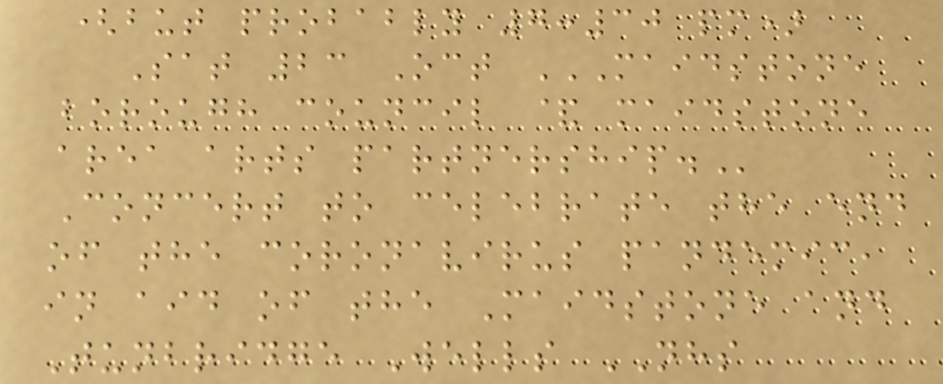(but probably 7:30 pm)
Sat 23 Oct MAIDSTONE
BOROUGH COUNCIL & MAIDSTONE
AREA ARTS PARTNERSHIP.
Concert to celebrate the end
of the coronavirus pandemic,
in aid of the Maidstone and
Tunbridge Wells NHS
